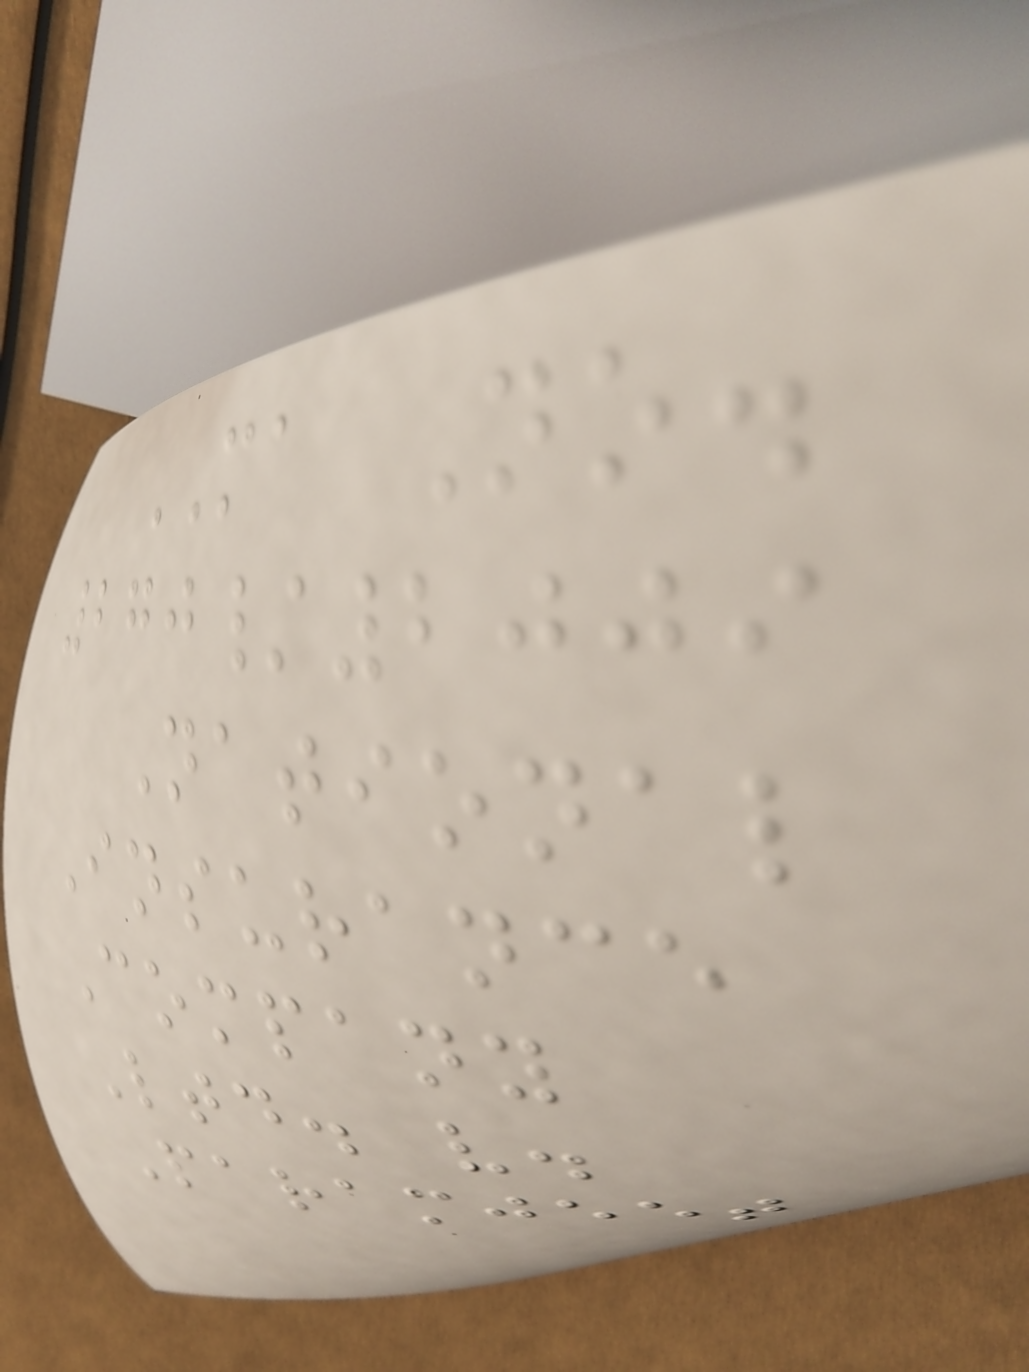MA No.
270/2009
National
Insurance
Company
Ltd. v.
Paramjeet
